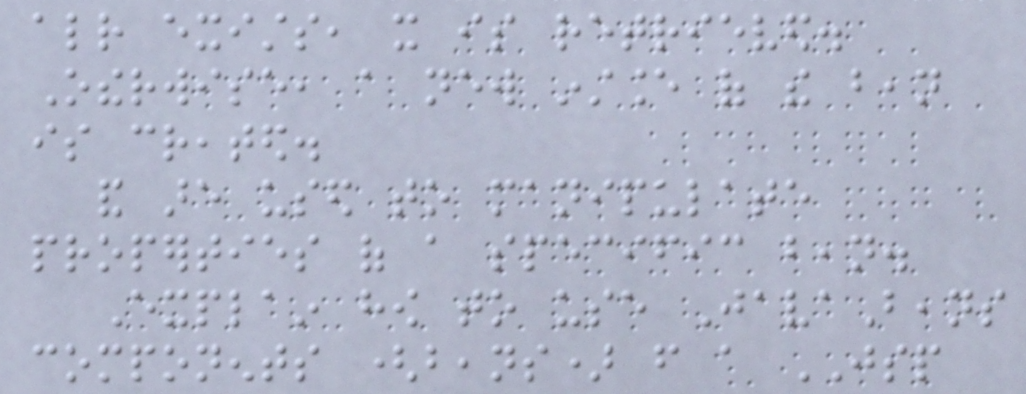already exists, it is retrieved.
Otherwise, a new instance of the bean
is created.
and are used to manipulate
properties of a specific bean.
Explain how to use JavaBeans
components (beans) from a JSP
